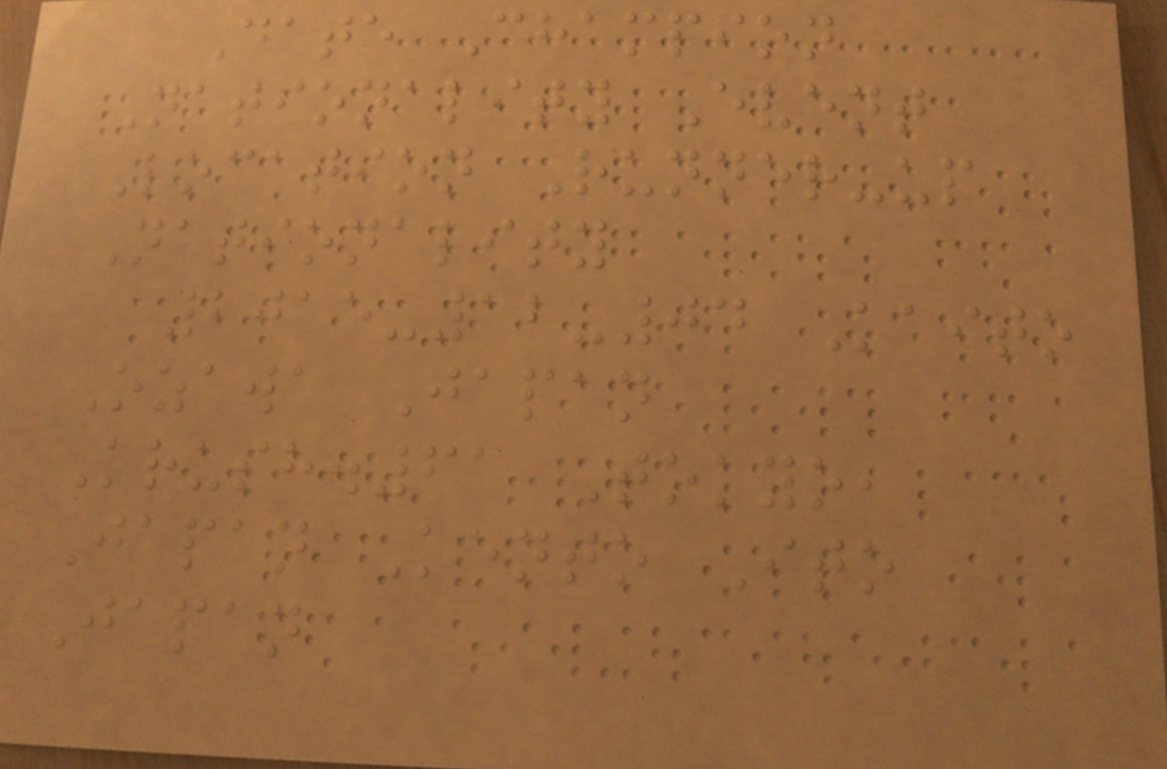Date Champion
Nationality Event
Location Runner-up
Nationality
2015-12-04 Kaito
Ozawa Japan
Krush.61 Tokyo,
Japan Kento Ito
Japan
